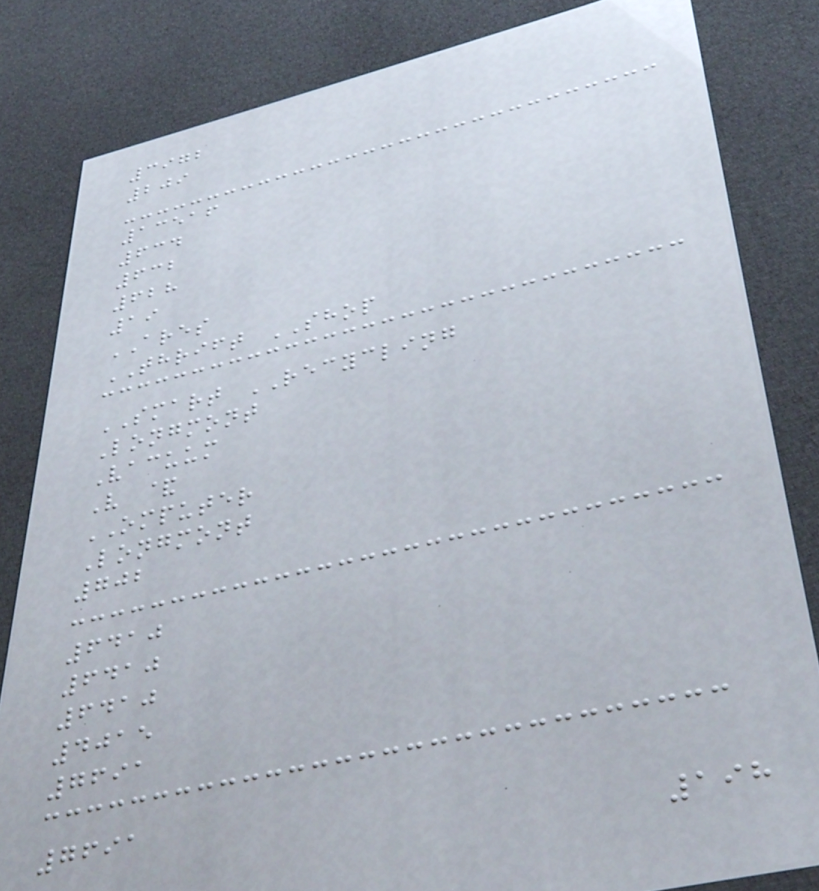3972
209
13516
634
632
628
19
ARES
THRIFT SHOP
SMART RECYCLING
Longmont
Vacuum
V &
OMPUTER
Longmont
702
6410
6410
6410
4015
7691
7691
198
